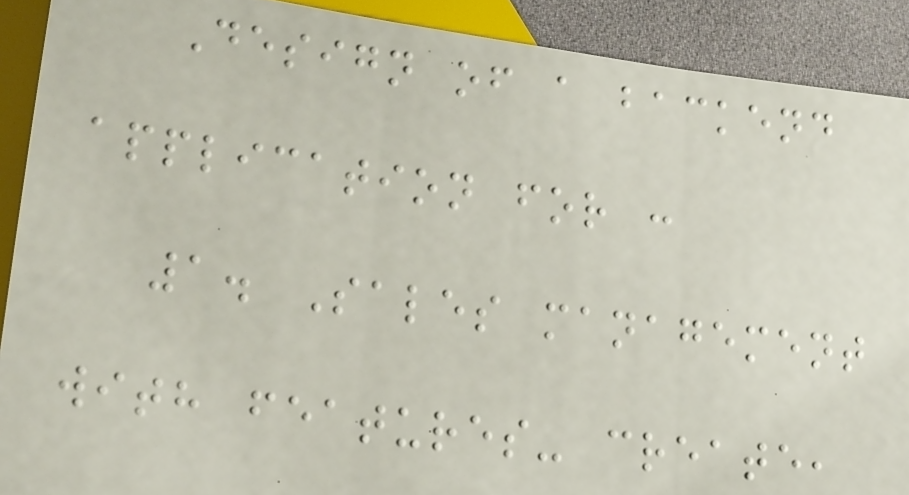Design of a backend
application for :
1. Sales management
with features- create,
